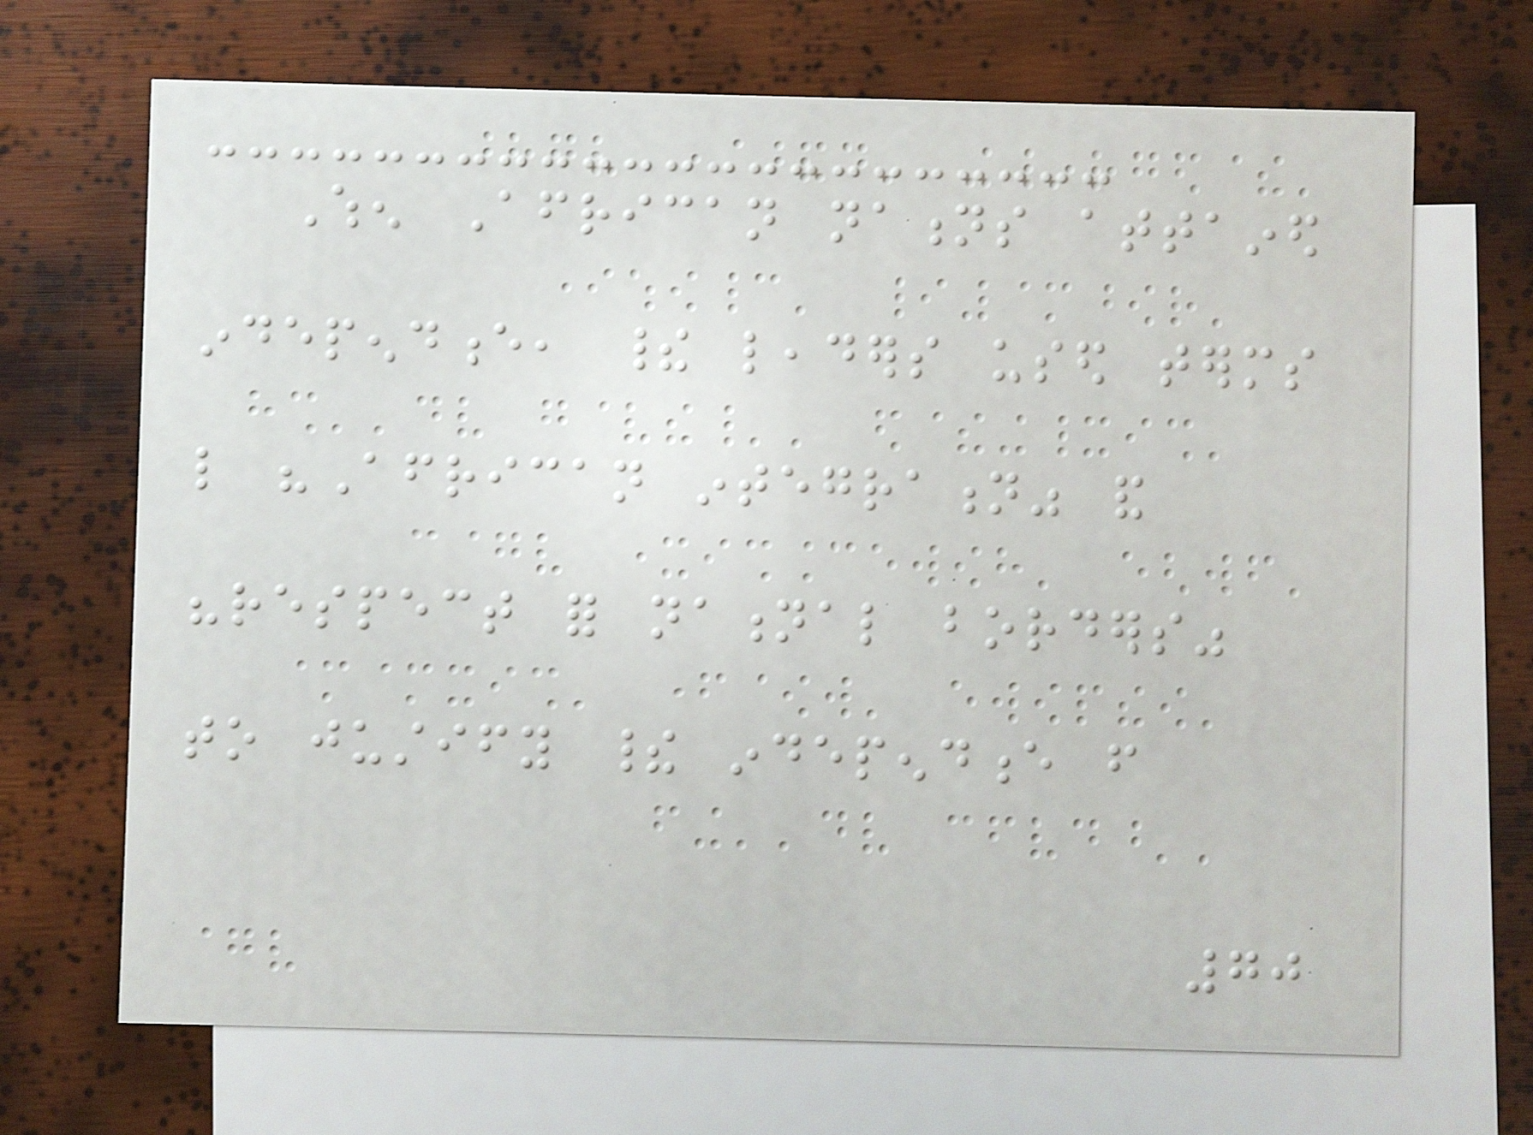When African nations attained
independence, their leaders used terms
like "African integration" and
"respect for national borders"
to justify their independence from
70
